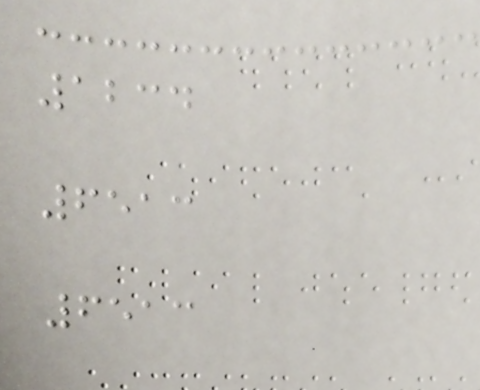1234
6513
6513
